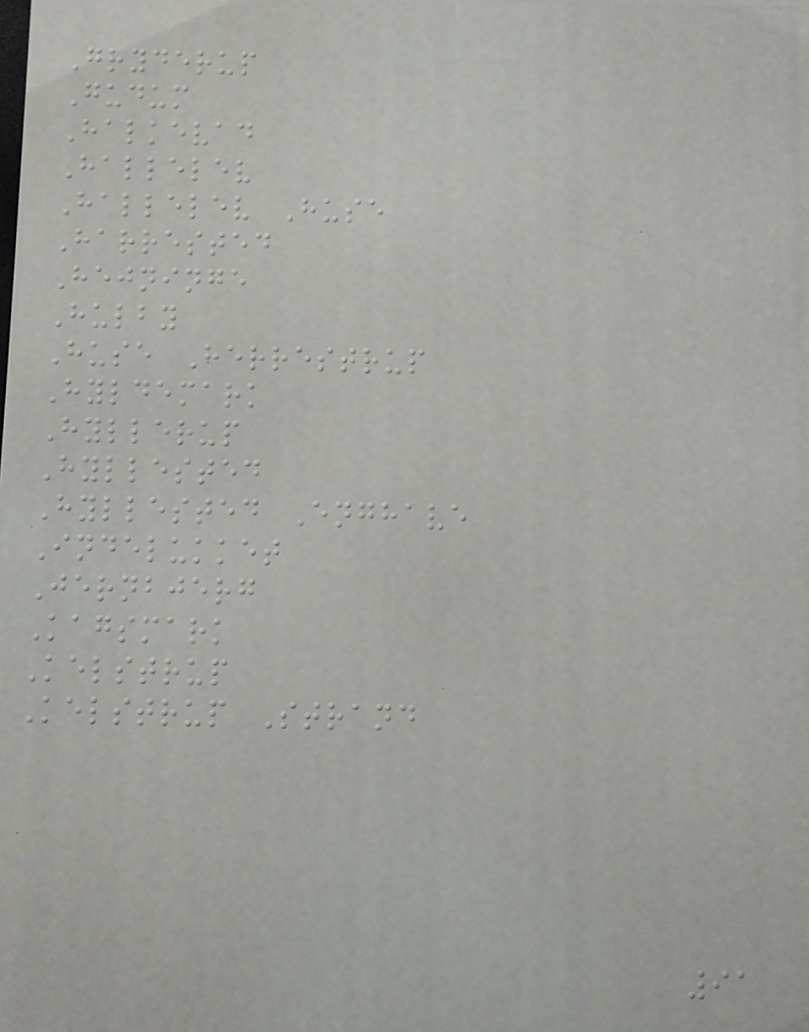Gryderup
Gudum
Halkevad
Hallelev
Hallelev Huse
Harrested
Hejninge
Hulby
Huse Herrestrup
Hyldemark
Hyllerup
Hyllested
Hyllested Enghave
Indelukket
Jernbjerg
Kagsmark
Kelstrup
Kelstrup Strand
91
